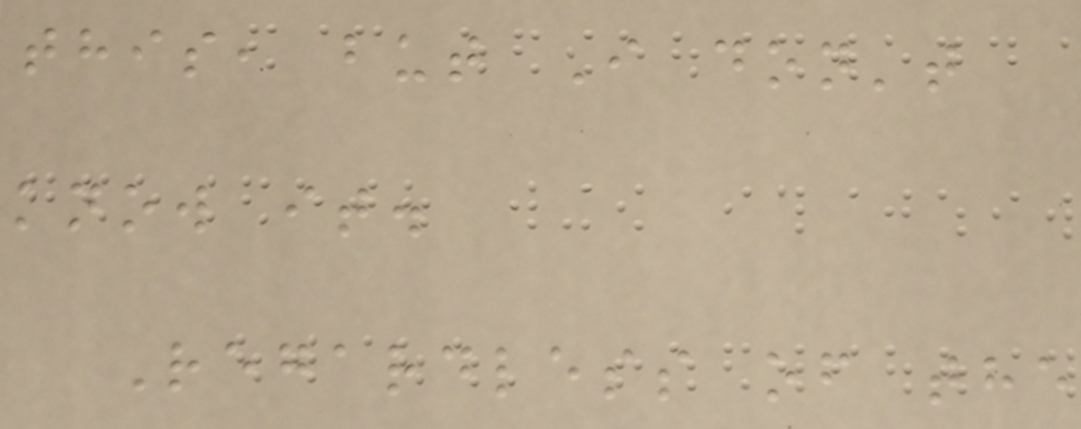this, but I don't
know it.
Regardless of the
